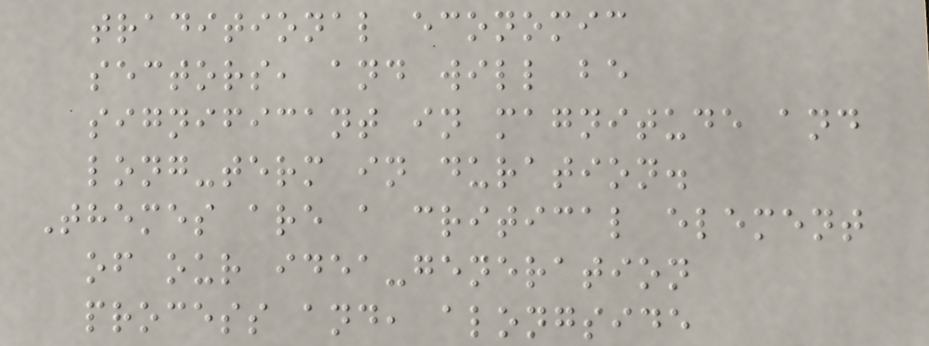traditional economic
sectors, and will be
significant in magnitude and
long-term in duration.
Themes are a critical element
of our idea-generation
process and, alongside
